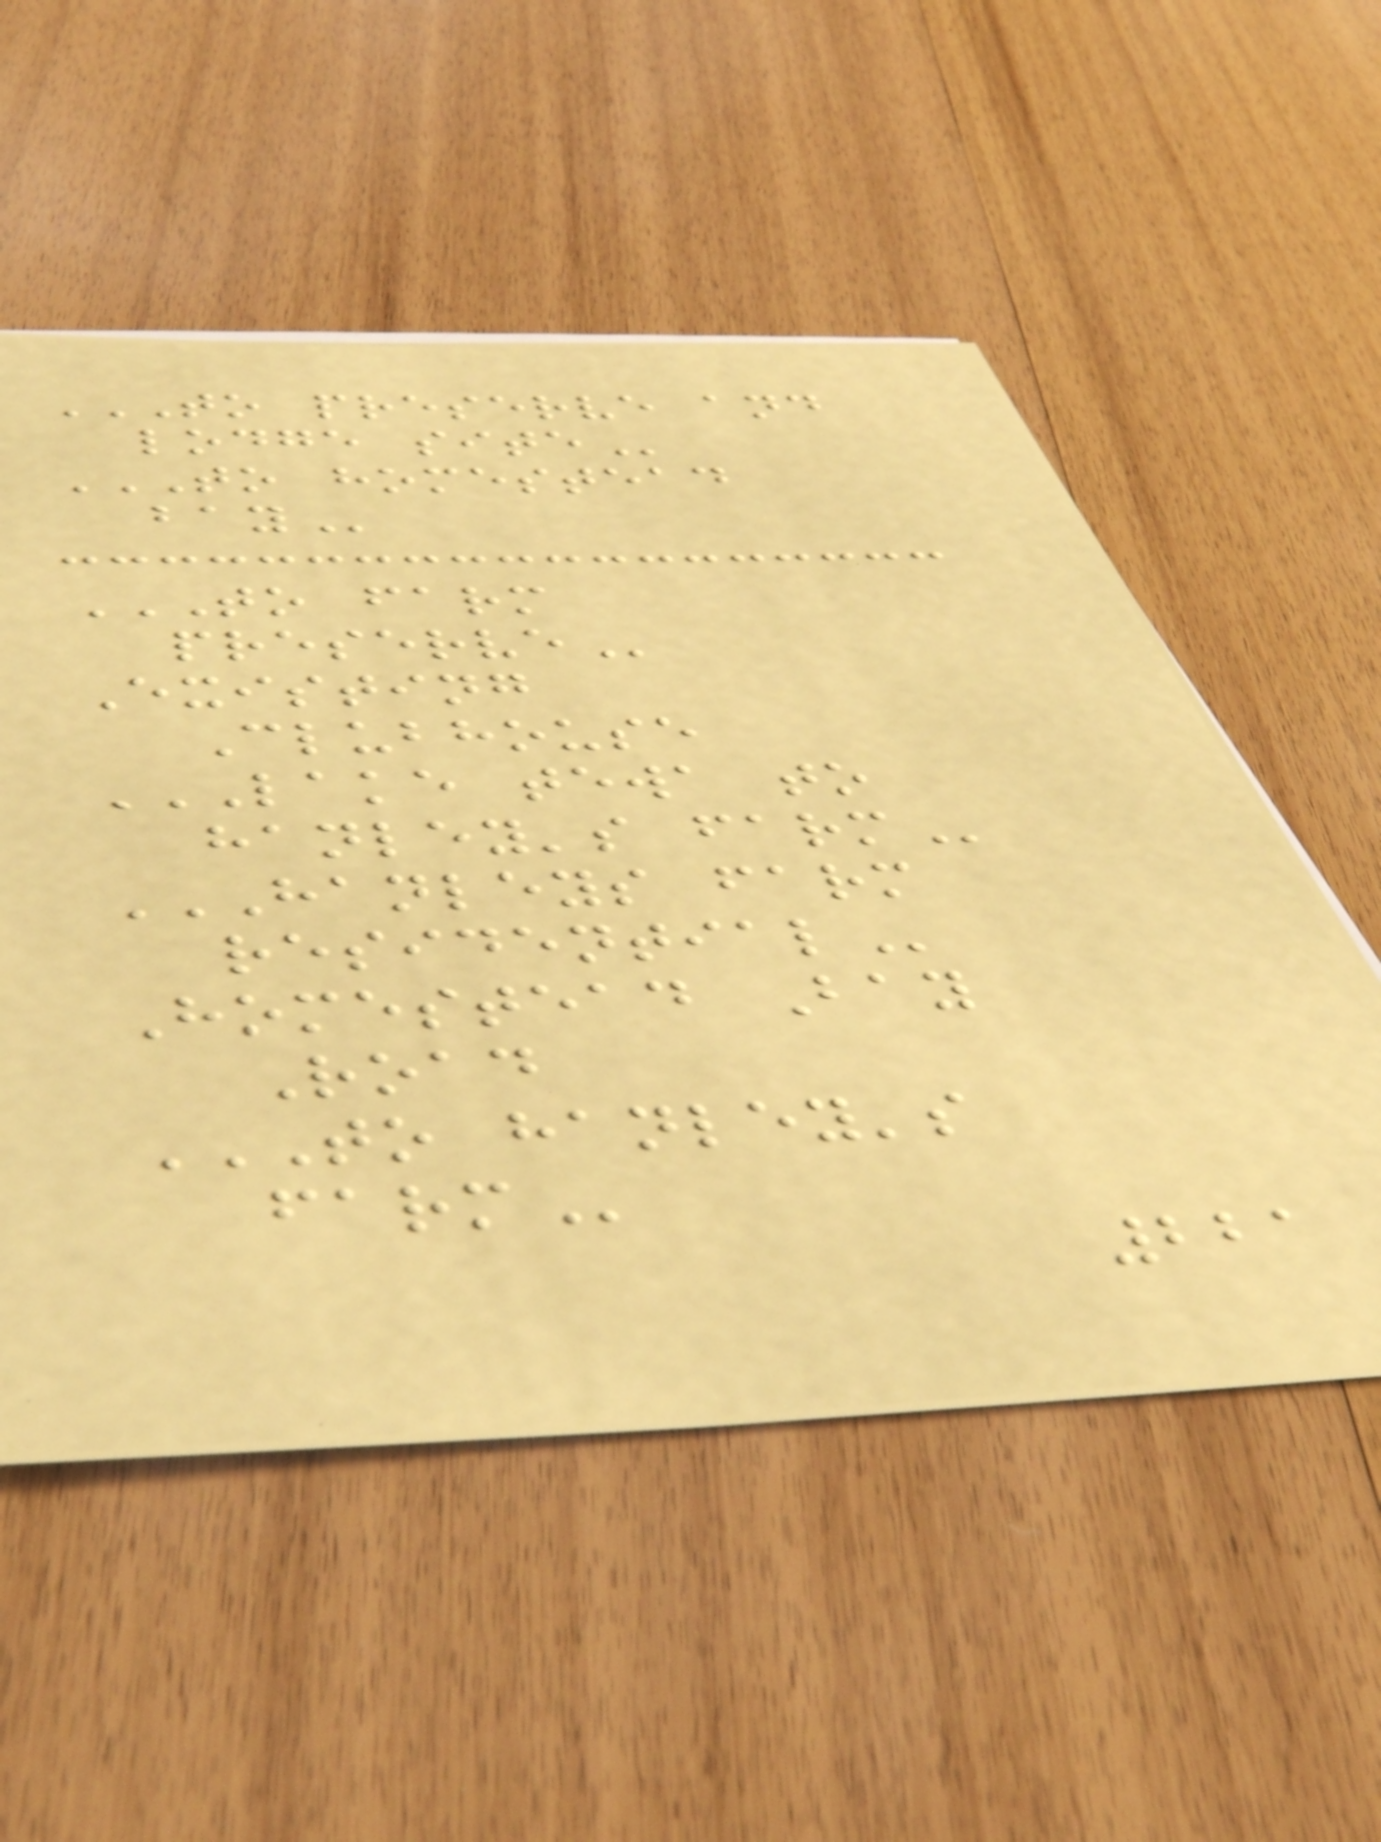TO PRESERVE AND
LODGE SITE
TO HOMESTEAD
BAY
TO FARM
PRESERVE
Existing
Clubhouse
LAKE TEWA TO
HANLEY'S FARM
HANLEYS FARM
RESIDENTIAL
Homestead Bay
Road
TO HANLEY'S
FARM
221
